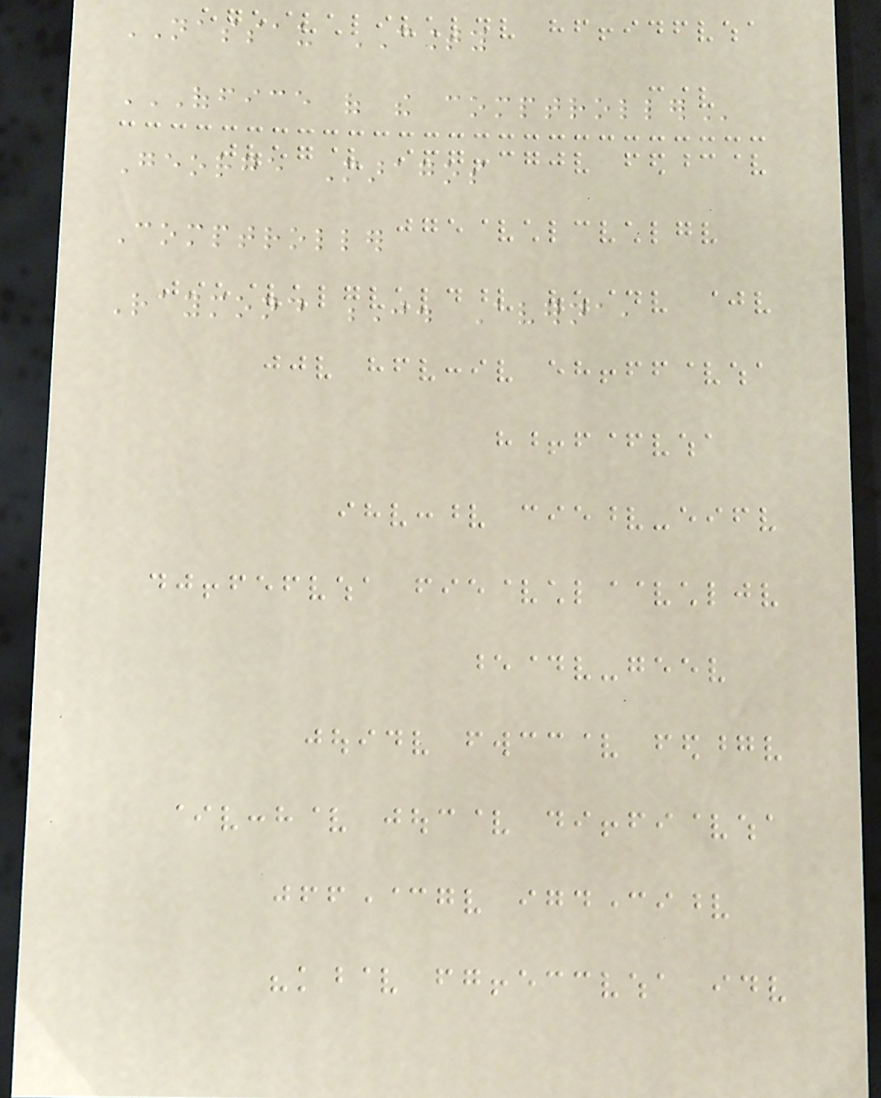NASSAU COUNTY
OFFICE OF THE COMPTROLLER
George Maragos
Comptroller
Raymond J. Averna,
